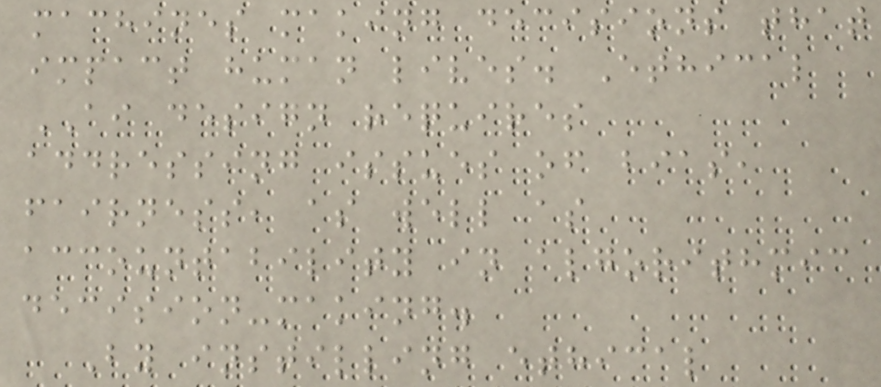machines making decisions that
impact human lives. Ethical
AI design requires
addressing issues of bias,
fairness, as well as
accountability in algorithmic
decision-making.
By instilling ethical
